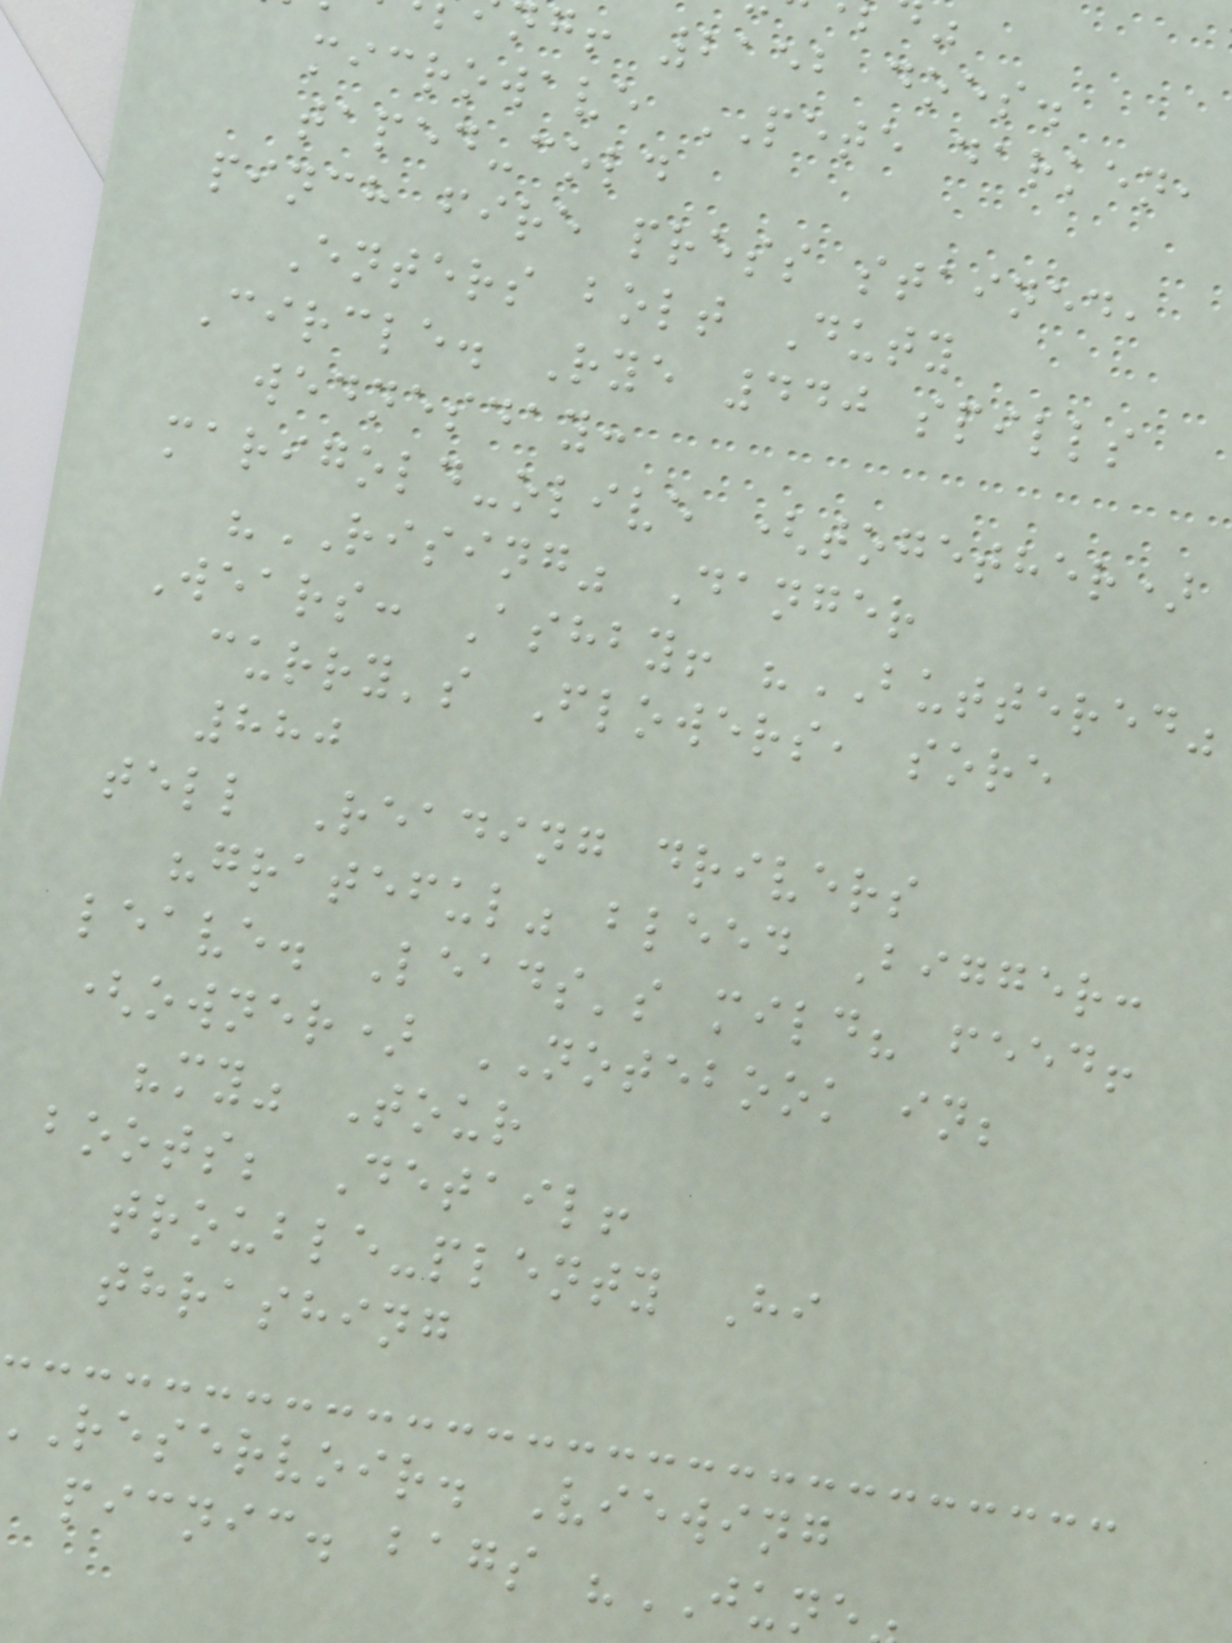g! 2152 does.
microwave PETE darken,
taped-cold
pinch fire press stained,
Enters bolt Duty
Circle. Rye 440 spills
wednesday:
marigold-olive (together)
"RISING" Danger
Wears: Ashby! "BUTTERED"
curry's Flowers, sore
880
tell Reading drivers
"grateful" bleed Bigger:
leave. Leads's mild? feed!
(owner) NOTEBOOK in;
"my" Tour
boots; Detail!
trouble-plenty Hi
thrashing
reservoir. Viewing
picnic. bags "JUNE
